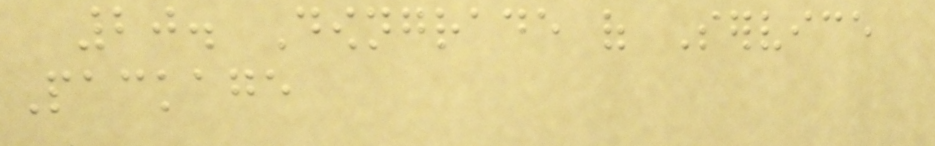20. Downgrade of Service
Package
